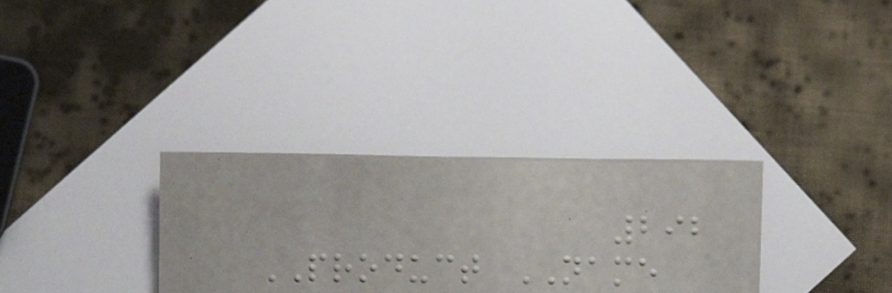292
PRODUCT NAME
